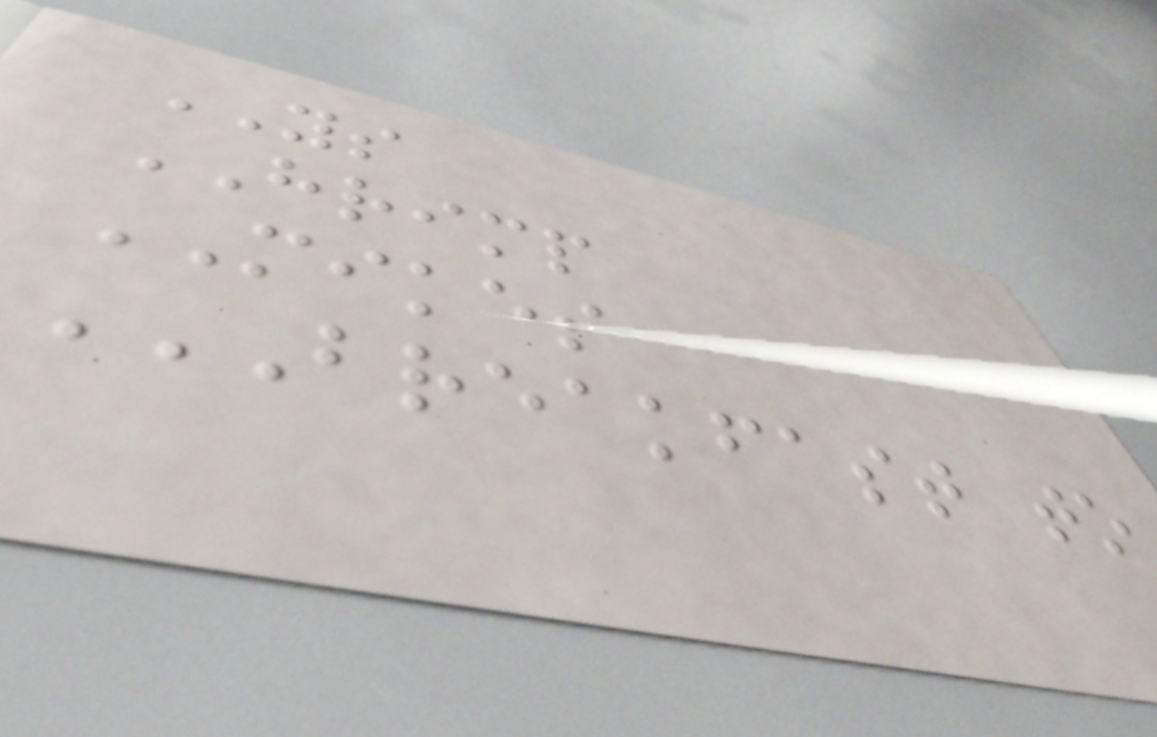YS
HRIMP
MIKES
BREAKFAST TO
